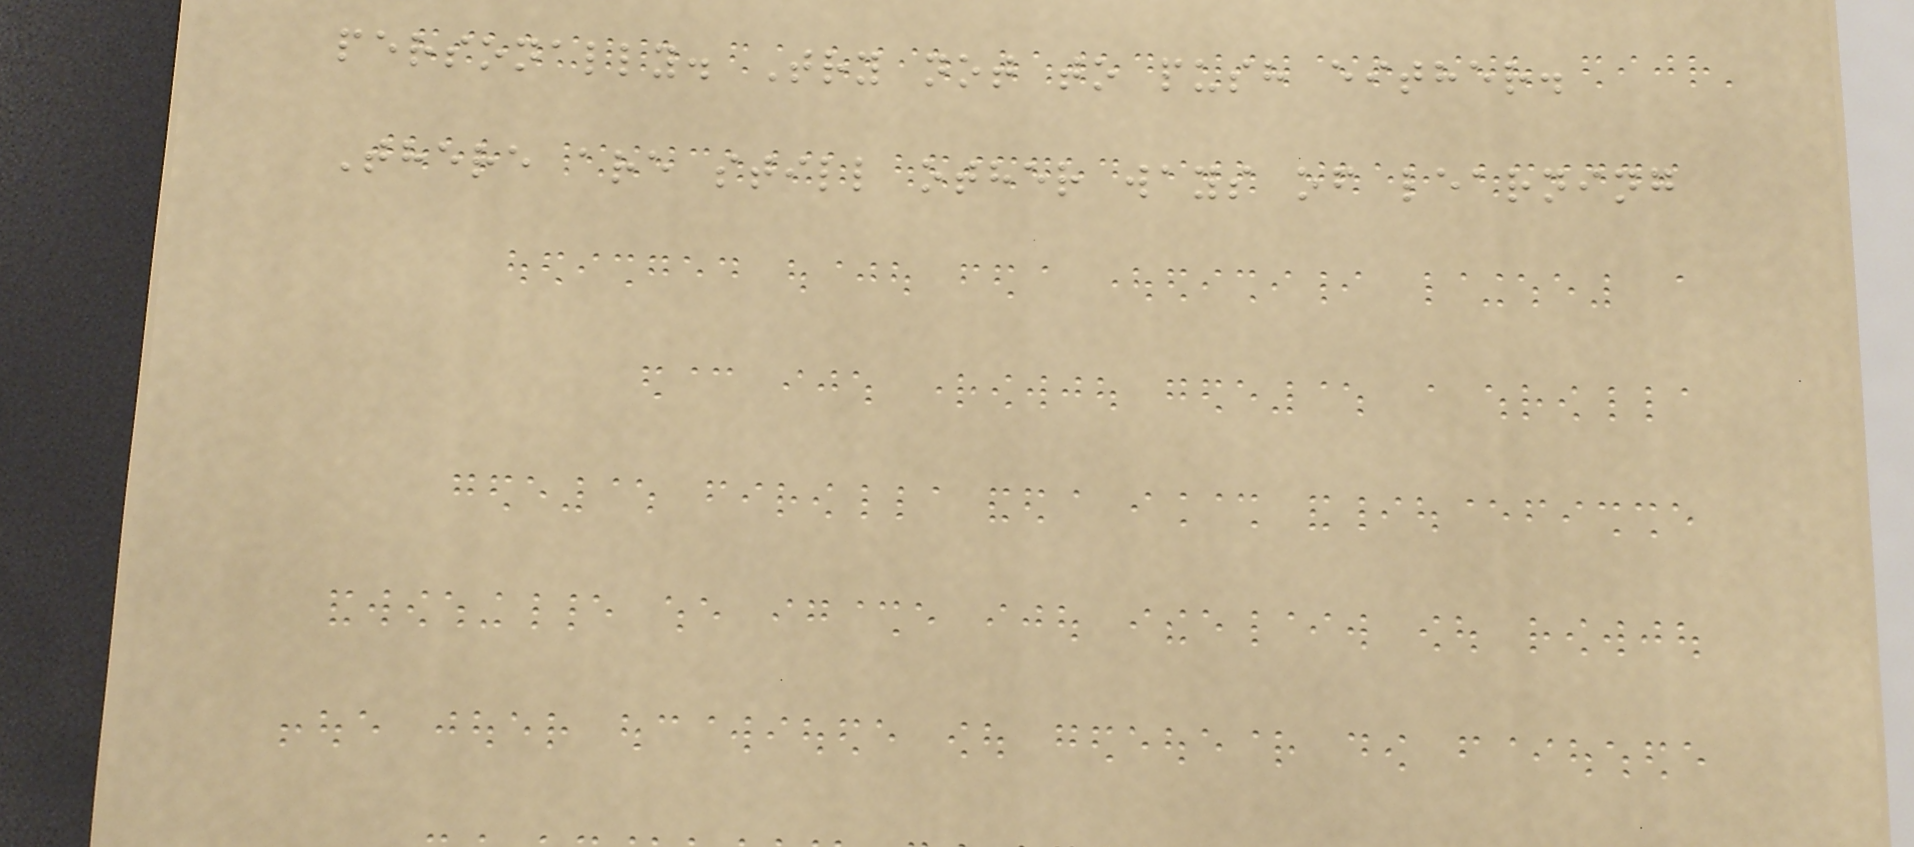personally. Try not to push either.
There are still other ways of learning
